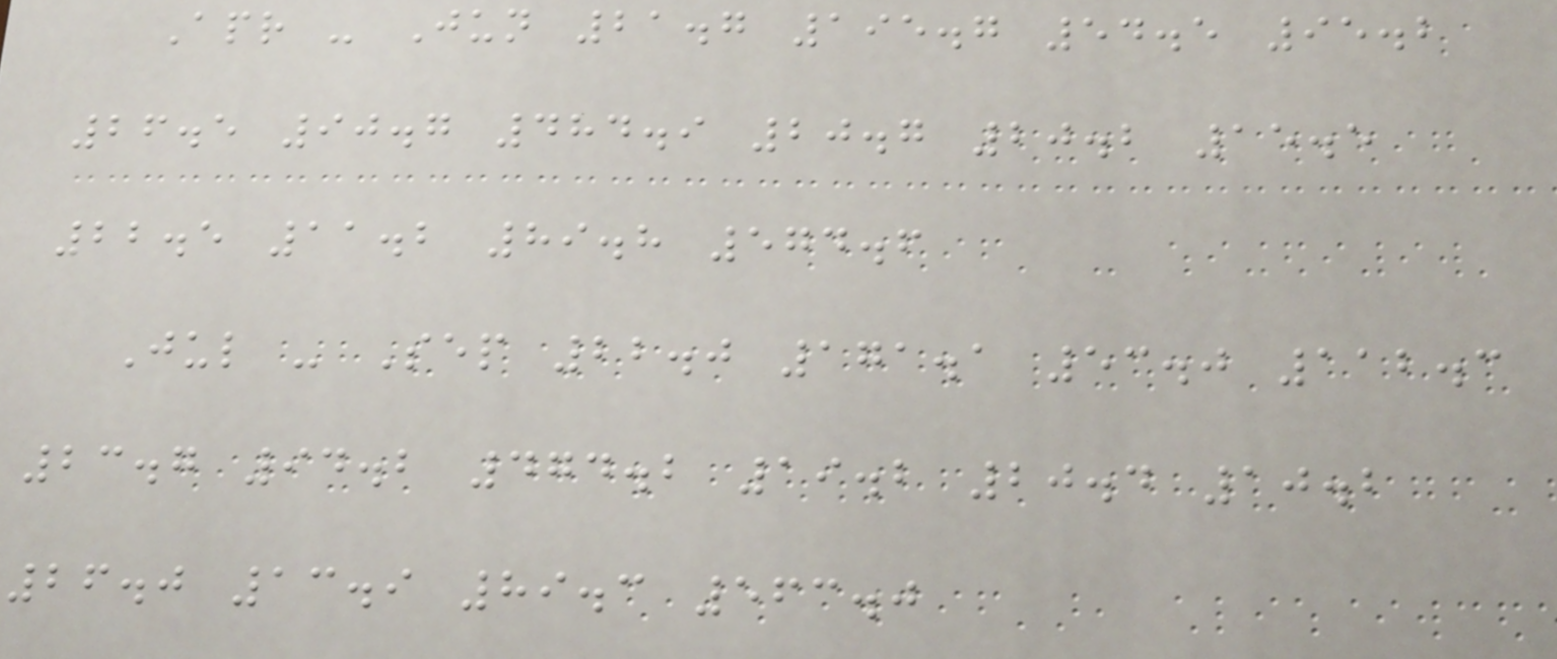Apr - Jun 21.7 195.7 54.5 95.2
26.5 90.7 484.9 20.7 20.2 15.5
22.5 11.2 89.8 574.6
Jul - Sep 22.0 171.1 53.0 112.3
23.7 94.2 474.2 19.2 20.4 10.2
26.0 13.9 89.3 563.0
